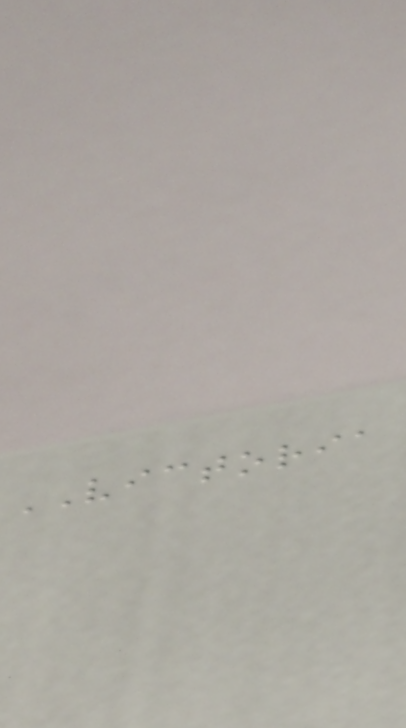VICTORIA
